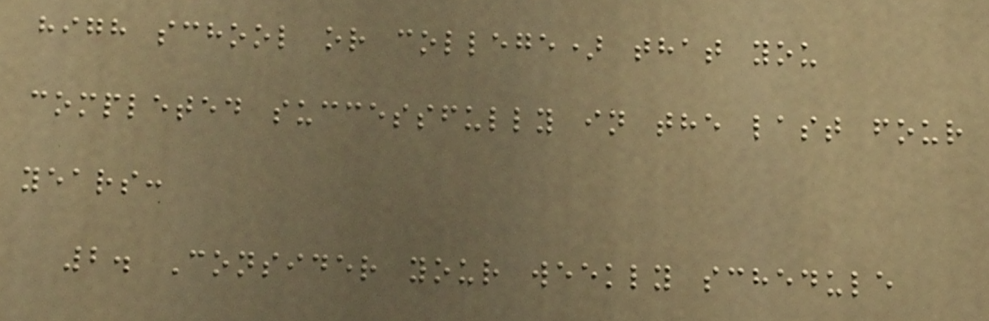high school or college) that you
completed successfully in the last four
years:
2. Consider your weekly schedule
